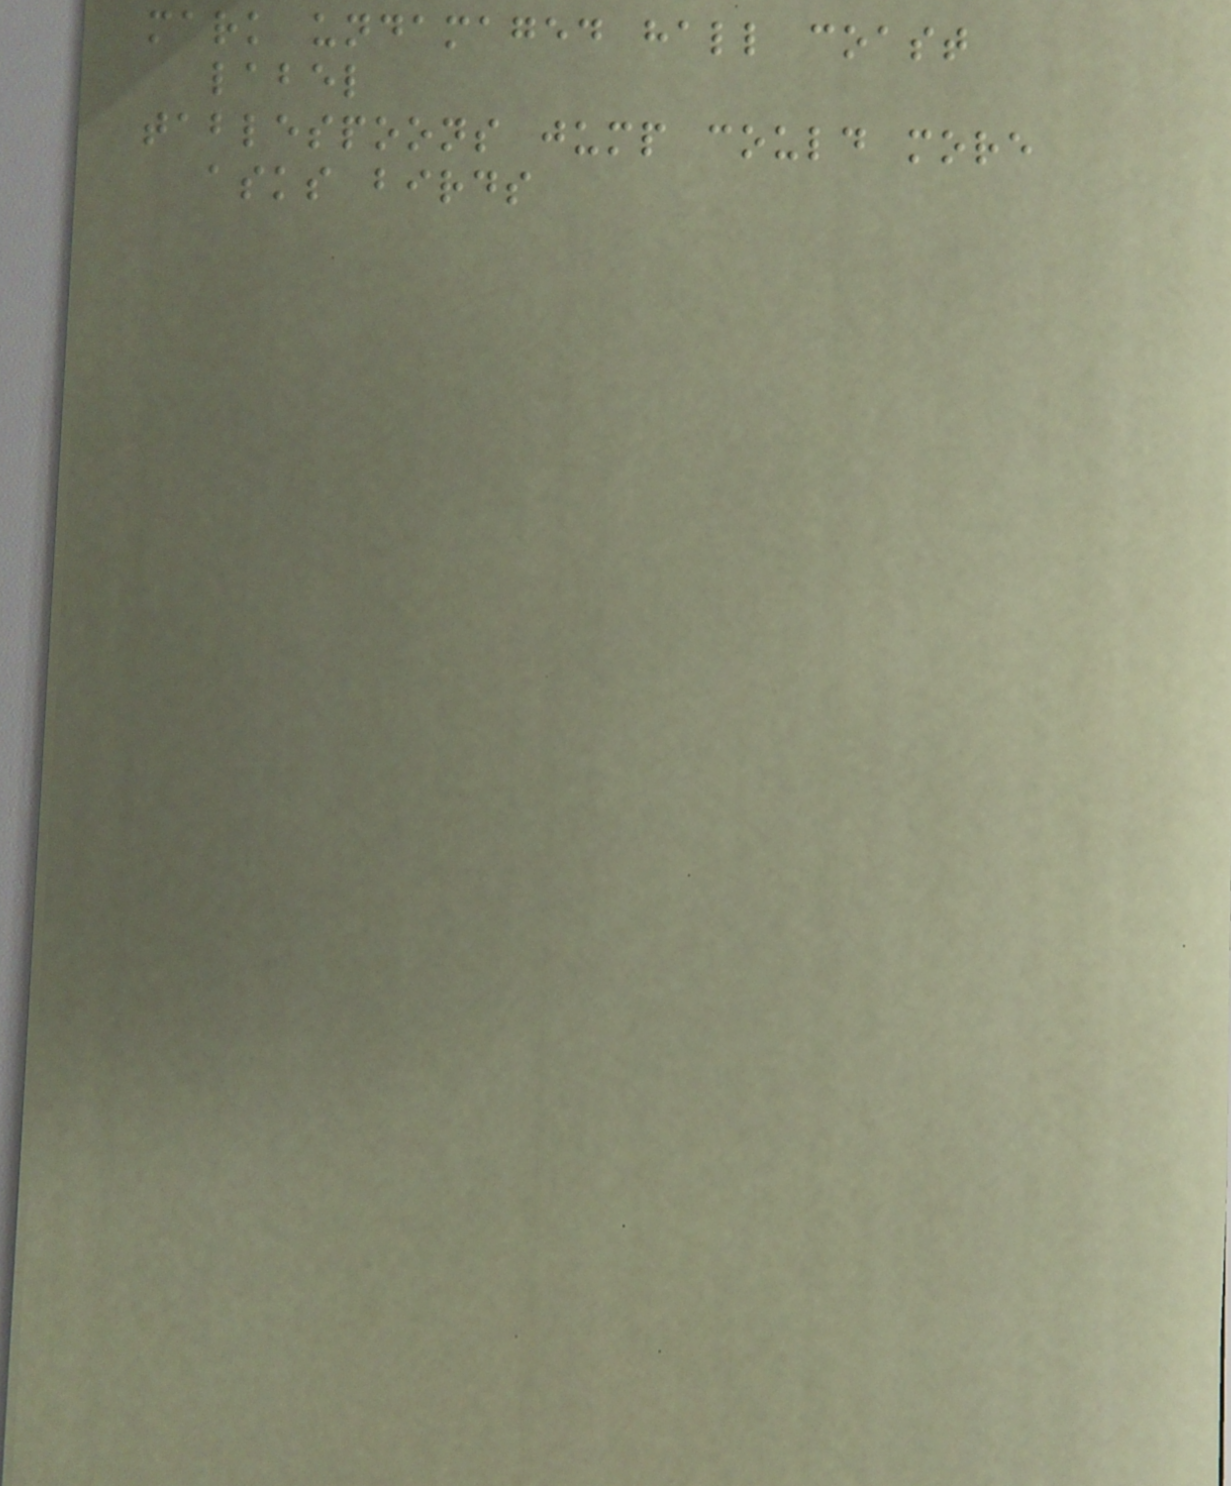mark undamaged hall coast
label
tablespoons jump could more
asks birds
